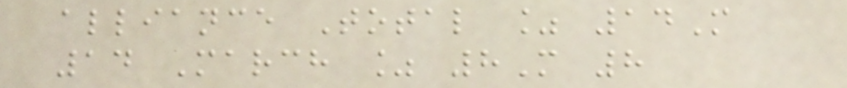alliance Total % 14M
14 March % 8M 8
